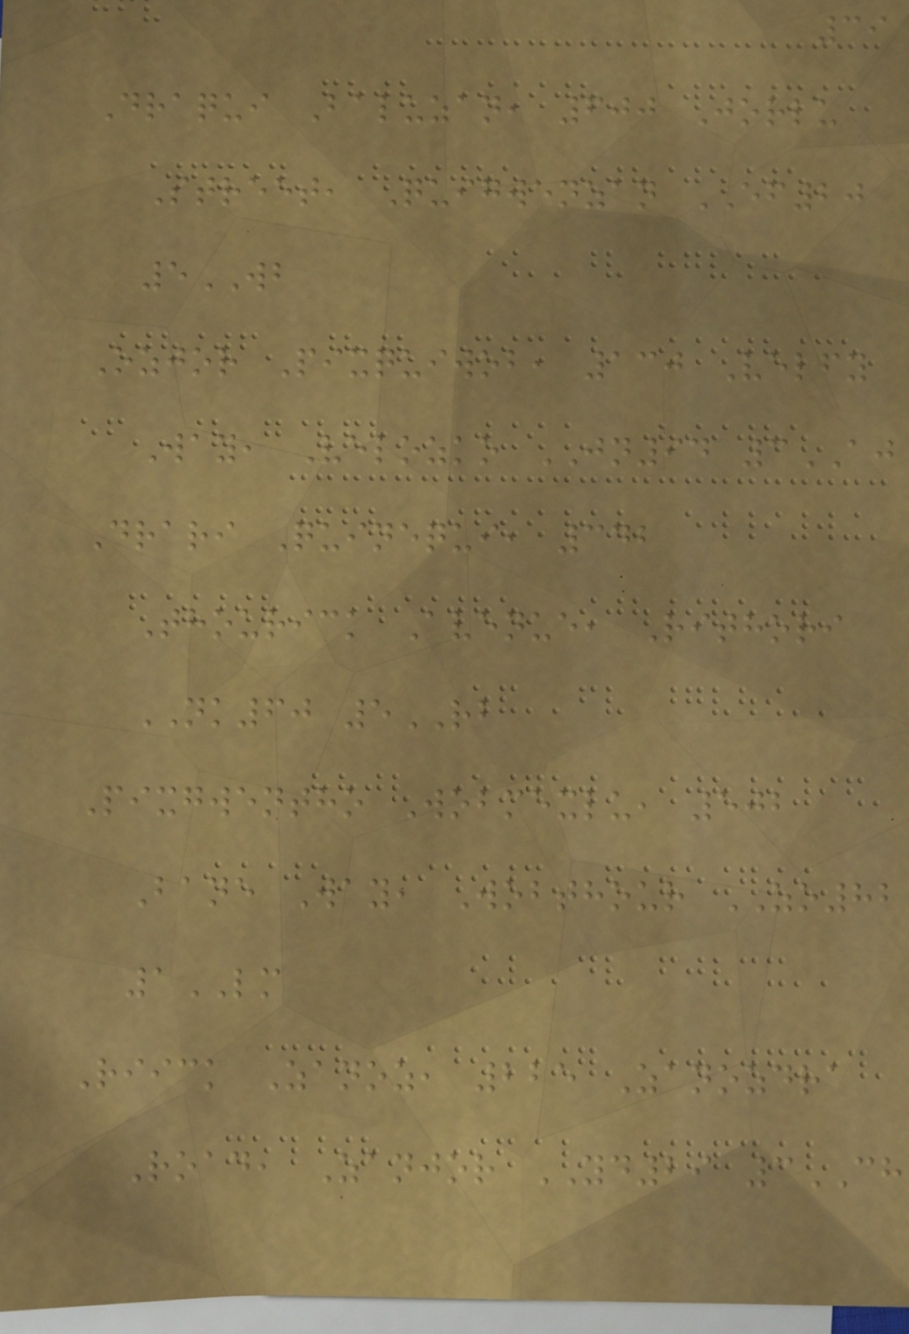39
Draqui Baluzan, 600 Jorlu
Street, Quigwenzan EF20
5WB
Ozjor Pixquiwob, 130 Velfy
Way, Velozko JN94 3AJ
Drari Quinequi, 342
Thourick Avenue, Rithori
NK60 5RB
Pixgwentho Wobmexlu, 502
Bane Way, Wobthour ZO82
1LM
Riick Zanoz, 225 Zanozdra
Road, Zanjor YD29 3CH
